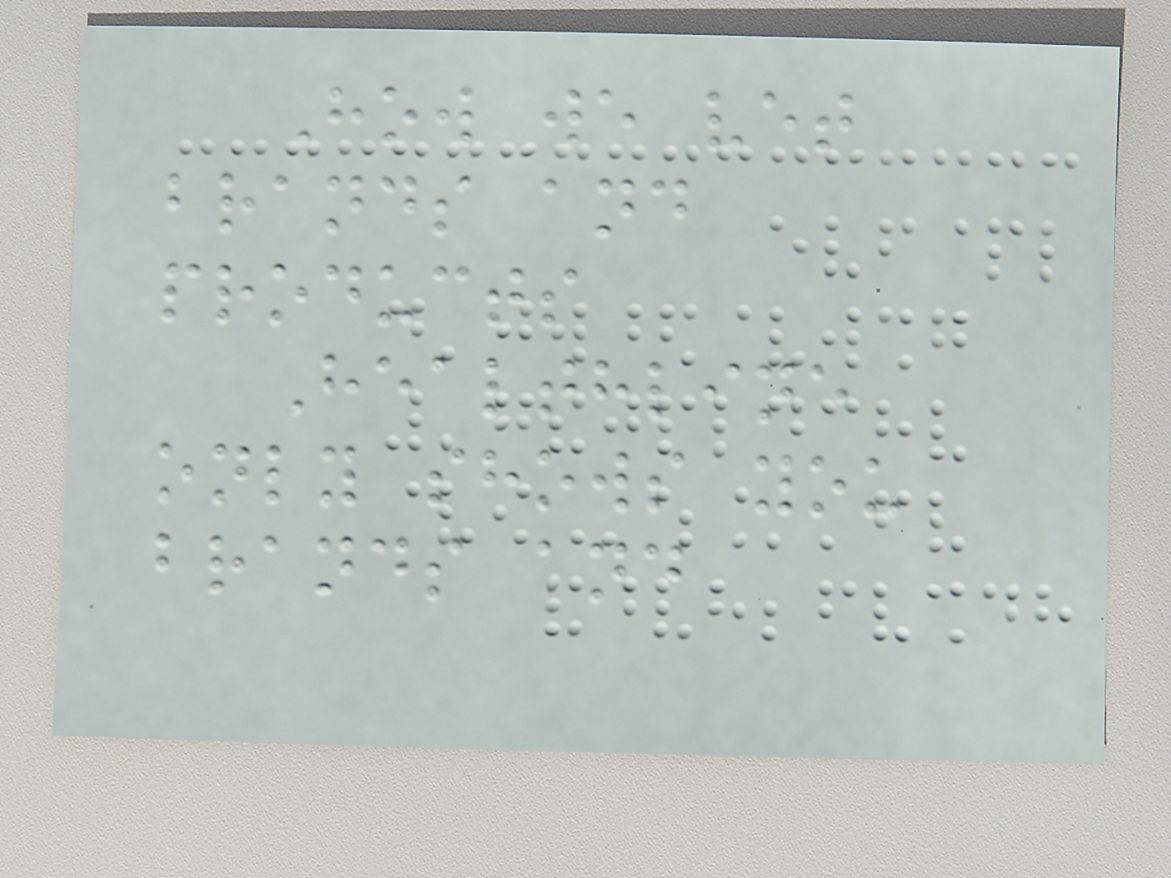How we vet
brands and
products
Healthline
only shows you
brands and
